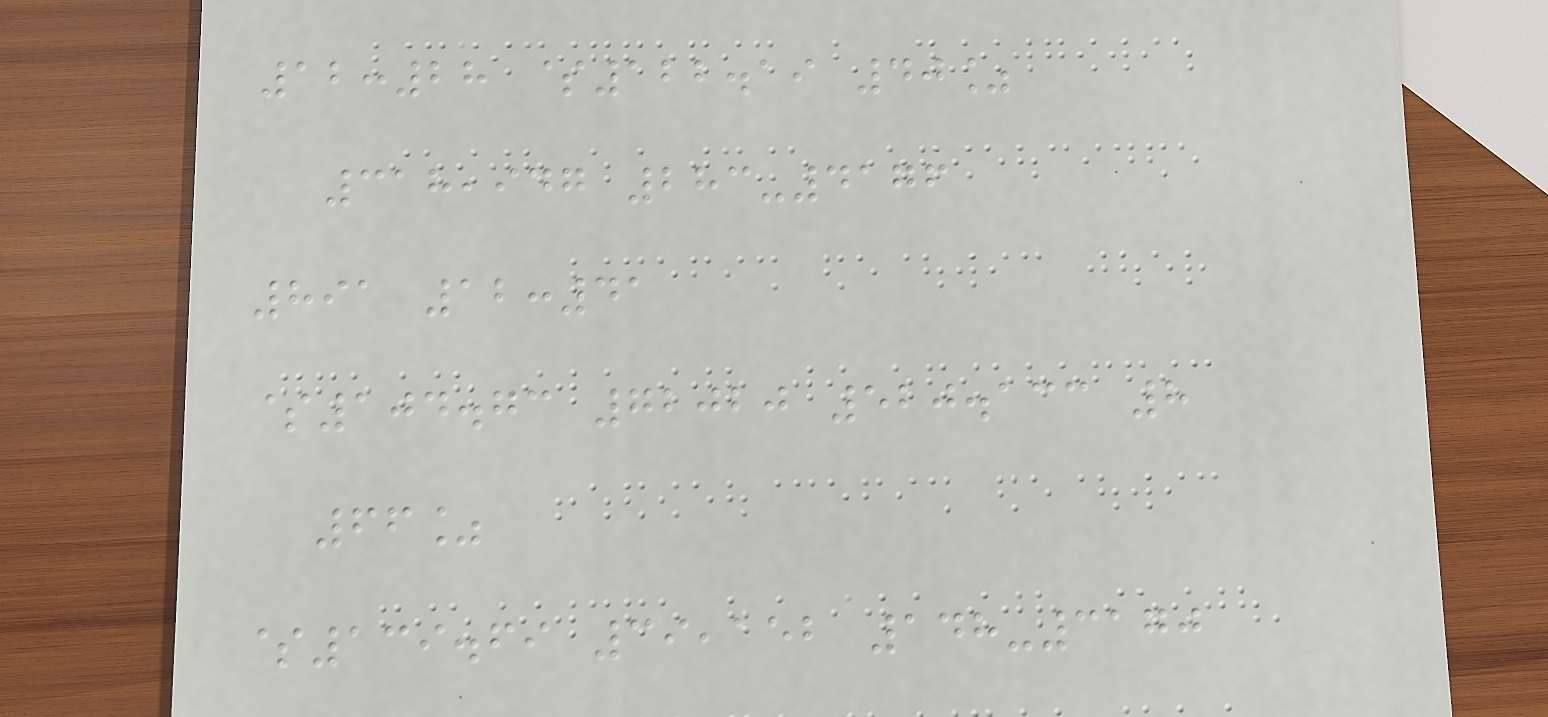12:28 $122.19 40%
318,947 283-4176
891 12:41
$104.73 72020 520.133 8
66%
$139.69 39,152 148-3170
